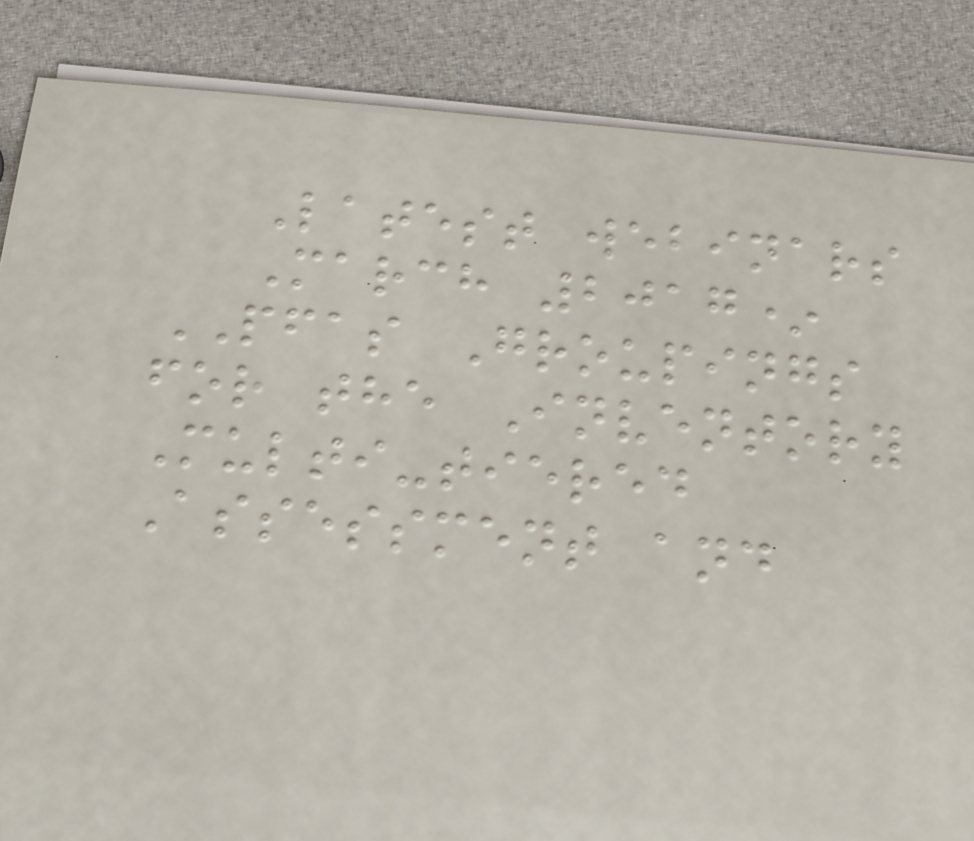Latest webinars
March 2017*
PFAS Groupings
for the Inventory
Multi-tiered
Assessment and
